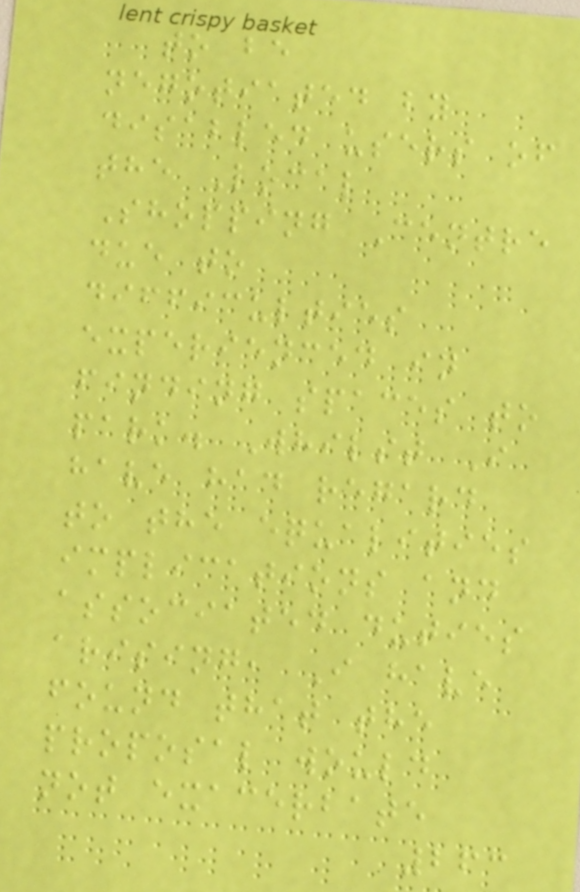to be
negotiated by
disabled users of
the Local
Shopping Centre
due to
difficulties
experienced in
finding spaces to
park. Whilst I
have had regard
to the equalities
implications and
associated duties
arising, I have
found that the
proposal would
not exacerbate
263
